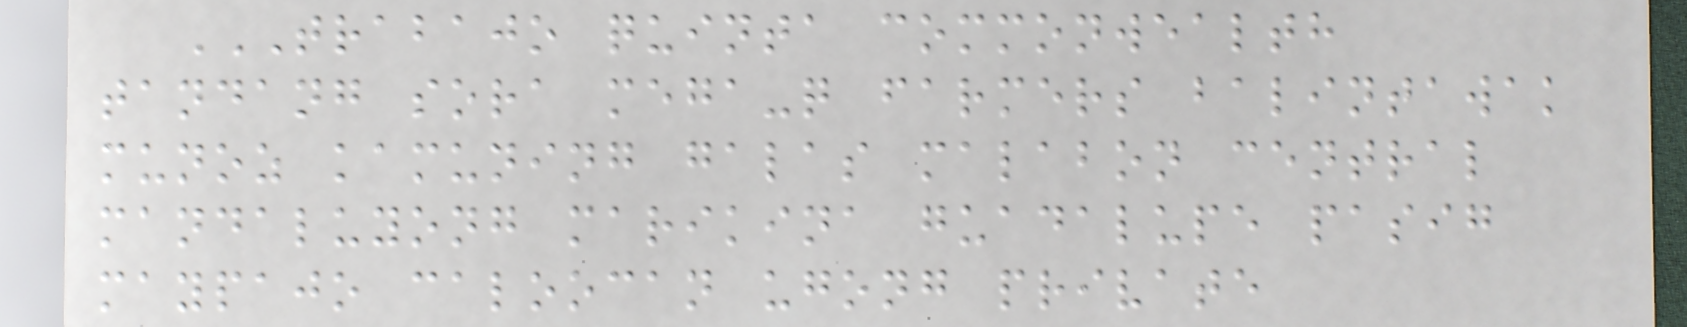TRABAJO QUINTA COMMONWEALTH
TANDANG SORA MEGA-Q FARMERS BALINTAWAK
MUNOZ KAMUNING GALAS MALABON CENTRAL
MANDALUYONG MARIKINA GUADALUPE PASIG
MAYPAJO CALOOCAN UGONG PRIVATE
